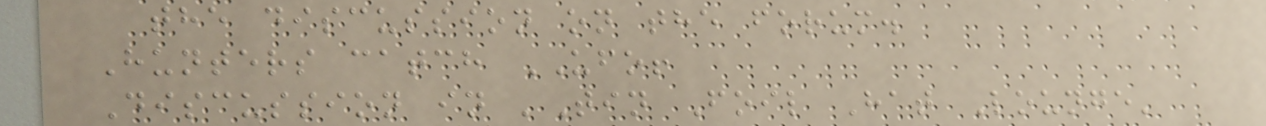the discussion on the forum.
Hunters catch UFO!
Discussion in 'Tin Foil Hat Lounge'
